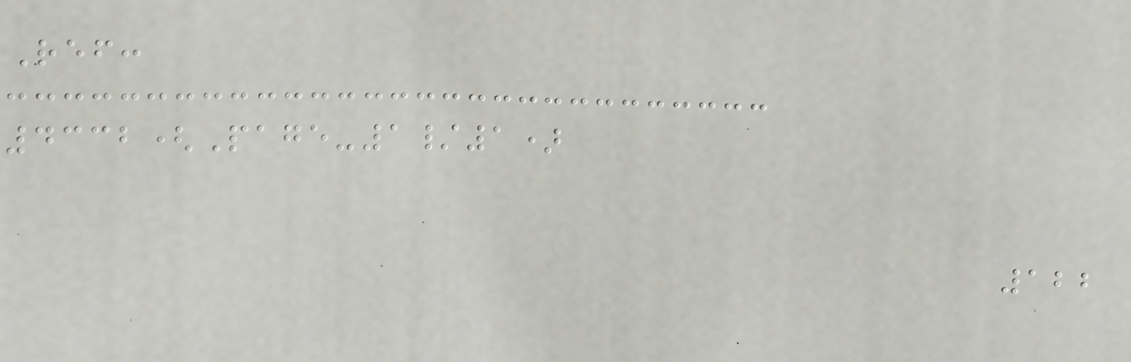Ref:
4332(Page-1/1)
122
